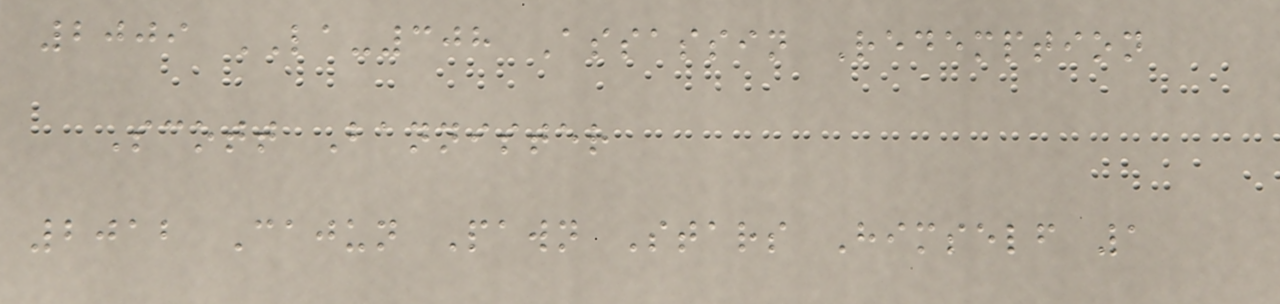2009 LA-308 Assassin Redemption
Scott Bannister
2012 Cajun Pawn Stars Himself 1
